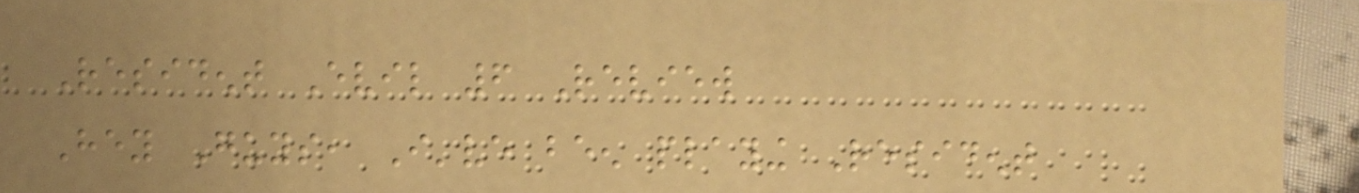Resident Evil 6 Review
Hey Guys, I've been playing Resident
